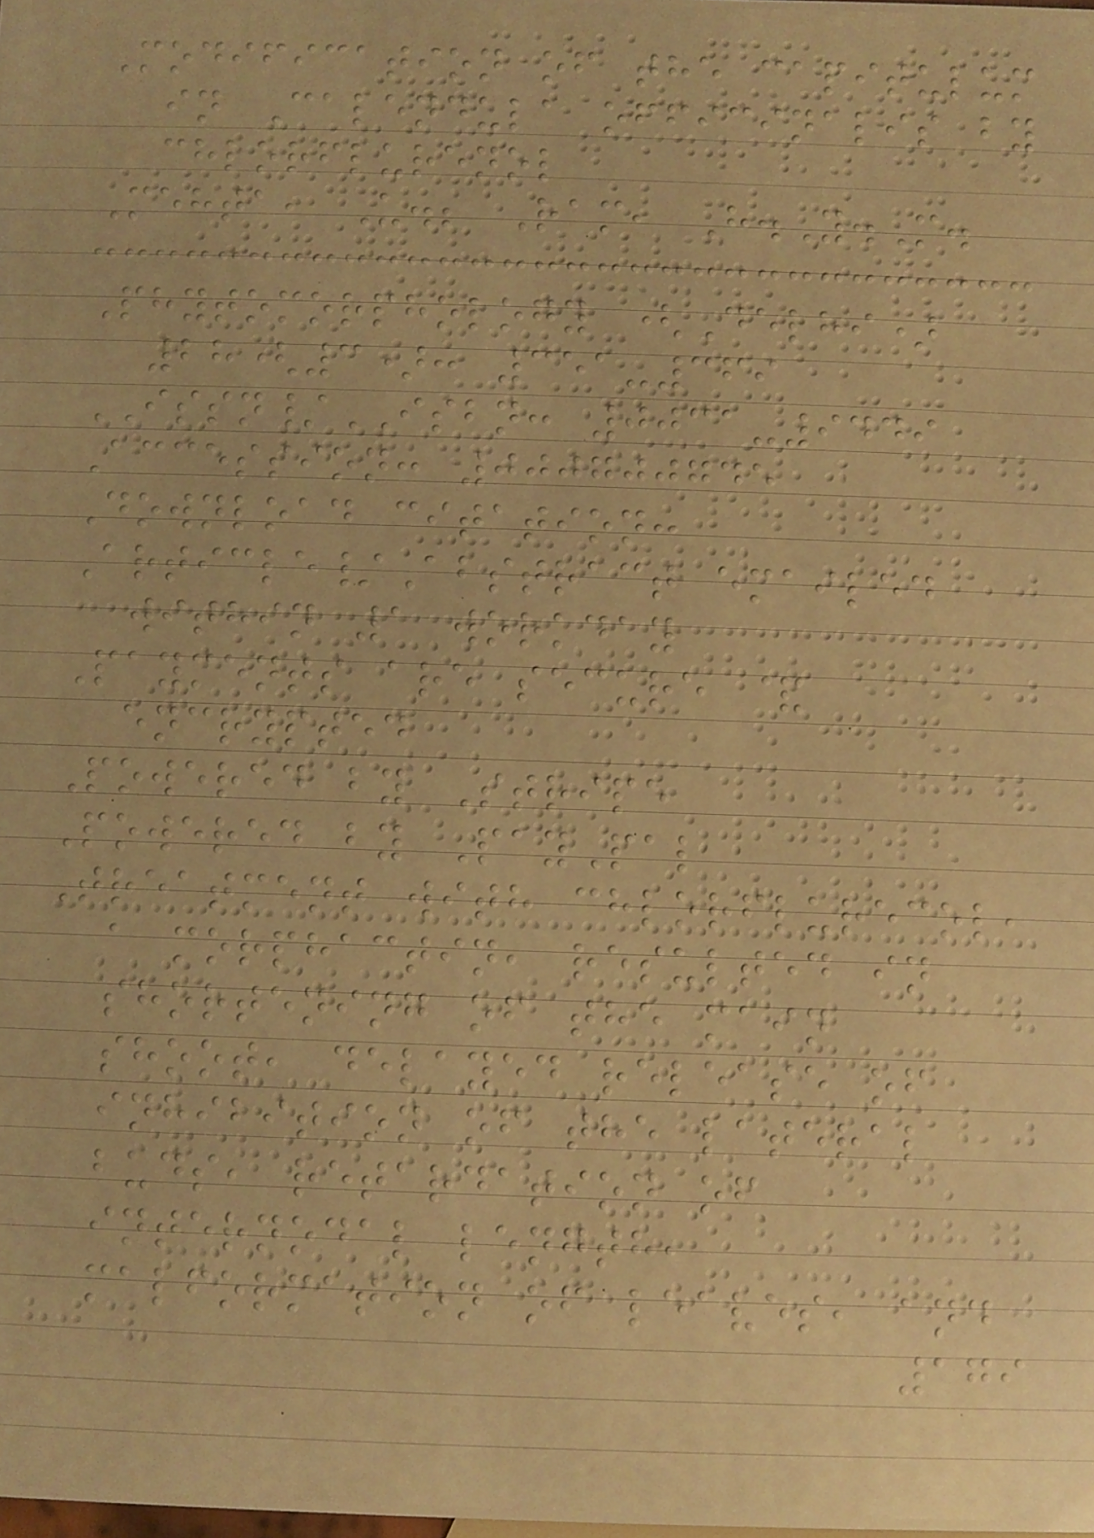Modification of the capitulum
in Calendula officinalis by
chlorflurenol
Mehta, U.; Ram, H.Y.M.
Phytomorphology (Delhi)
28(3): 351-369
ISSN/ISBN: 0031-9449
Accession: 000700745
Download citation:
Article/Abstract emailed
within 1 workday
Payments are secure &
encrypted
Powered by Stripe
Powered by PayPal
Treatment with chlorflurecol,
a morphactin, resulted in
shortening of the main
shoot, delayed release of
inhibition of the lateral
buds, retardation of
internodal length,
malformation of leaves, and
179
